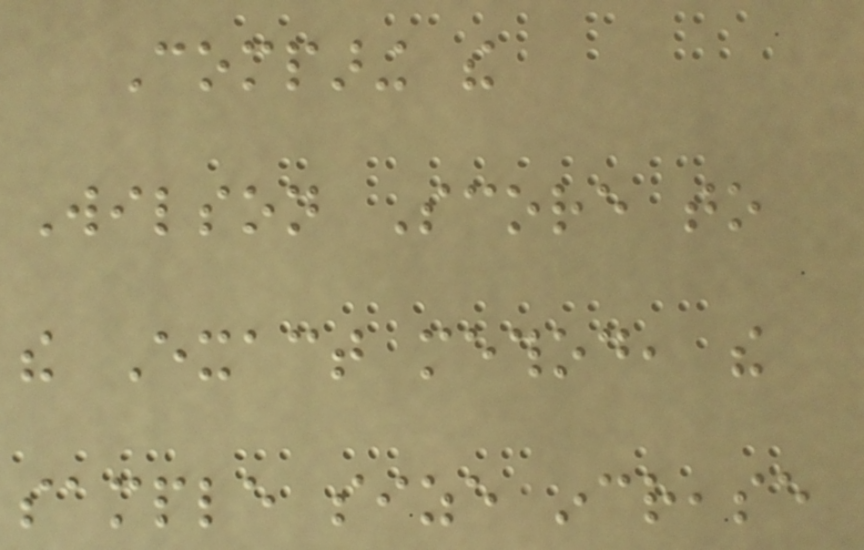Comparing the
Wilson Score to
the Exact method, the
sample size increase
